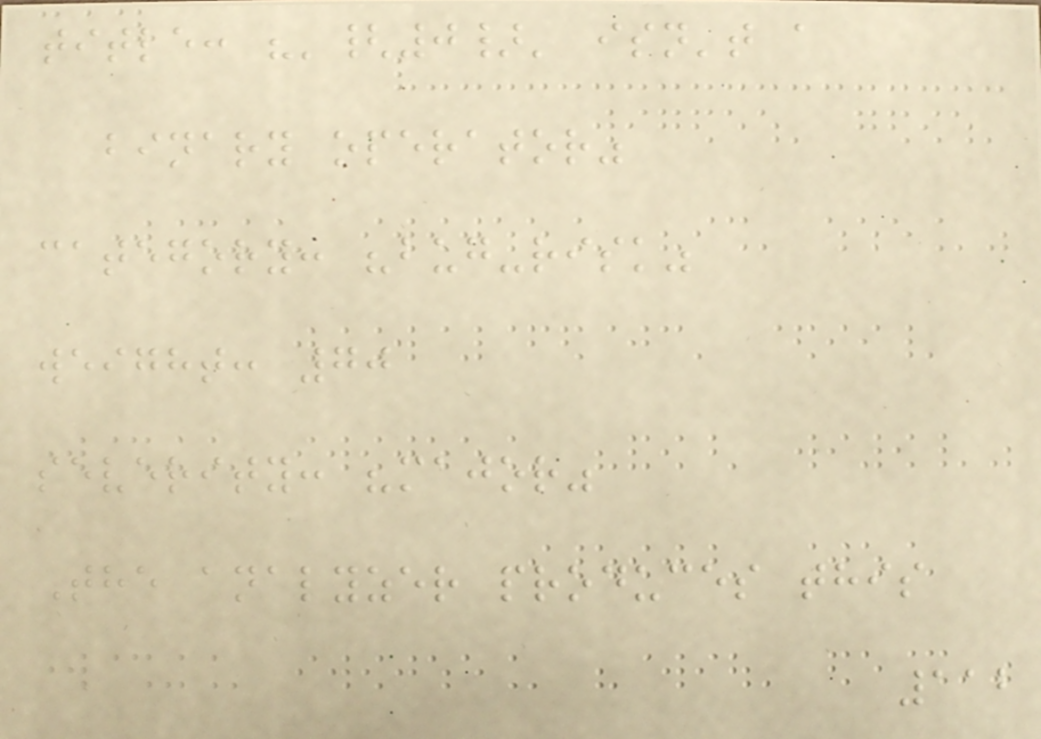title: "'{0}' isn't a
binary operator"
category: "bug-risk"
weight: 70
severity: "major"
The analyzer produces this
112
